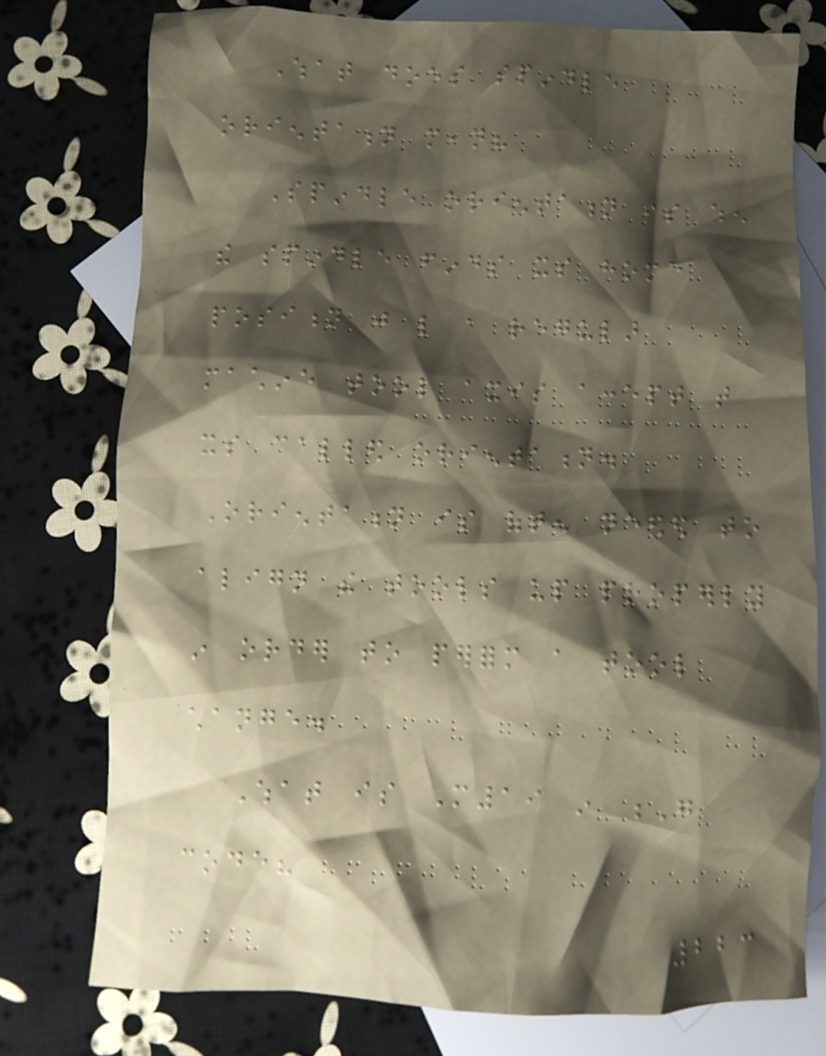What does spindle
orientation mean?
Spindle orientation is when
the spindle finds its home
position just like a regular
machine tool axis accept that
its called orientation.
Orientation is often needed to
align the tools up properly
in order to perform a tool
change.
What is M19 in G
code?
223
